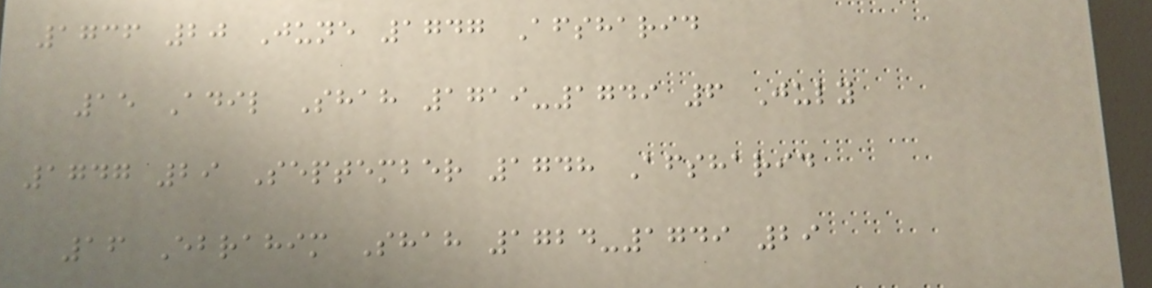1736 20 June 1747 Afsharid
15 Adil Shah 1719-1749 6 July
1747 29 September 1748 Afsharid
16 Ebrahim Shah 1724-1749 29
